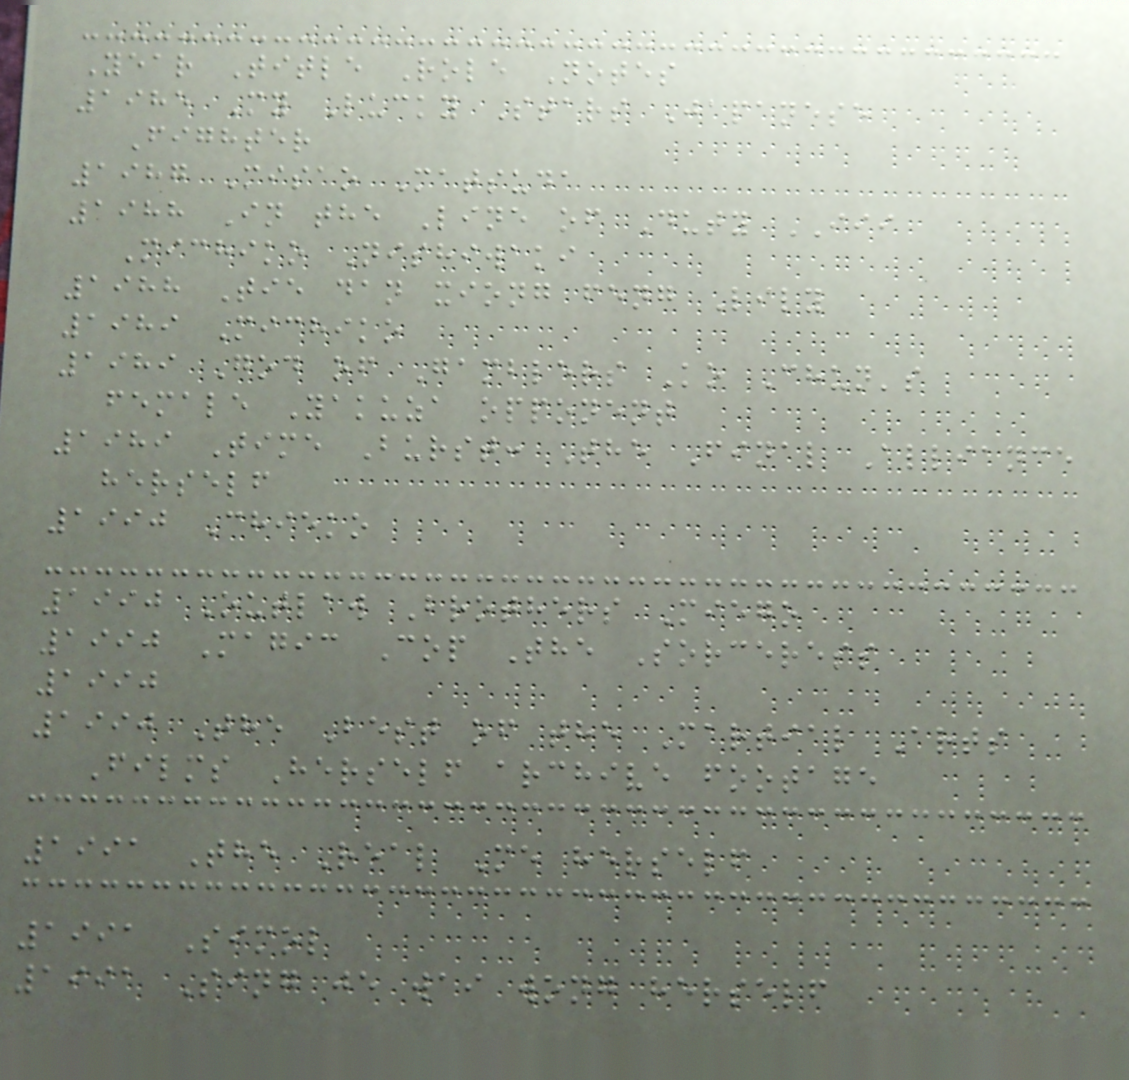Year Title Role Notes
1985 My Lucky Stars Japanese
Fighter
1987 Misao Matsuda
1988 In the Line of Duty III
Michiko Nishiwaki
1988 Tie dan xiong feng Lily
1989 Michiko
1989 God of Gamblers Ko Chun's
female Yakuza opponent
1989 Time Burst: The Final Alliance
herself
1990 Chieko
1990 Outlaw Brothers Miego
1990 Magic Cop The Sorceress
1990
1990 The Best of the Martial Arts
Films Herself archive footage
1991 The Real Me herself
1991 Simol
1991 Sing je wai wong herself
